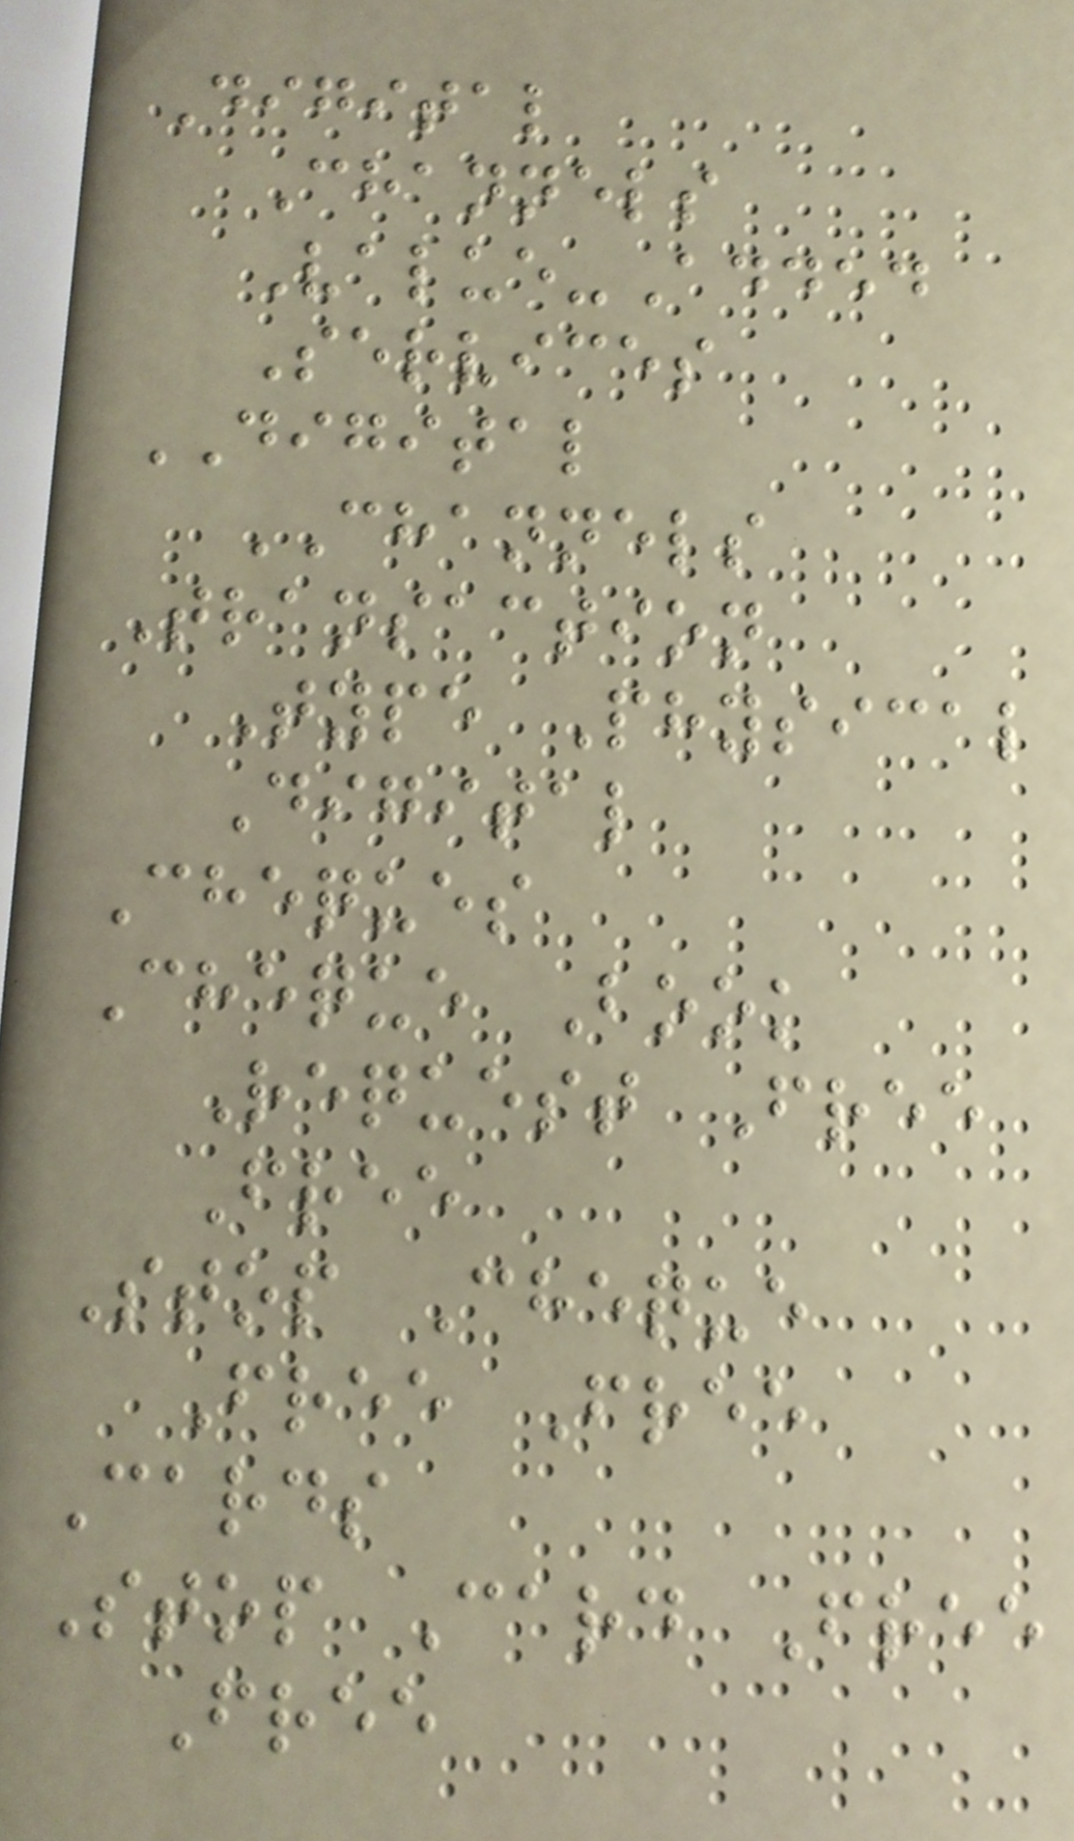Digital
Channels
Value-Added
Services
DIGITAL
CHANNELS
Transaction
Type Physical
Digital
Cheques
Cheque Book
Request Free
Free
Stop Cheque
Free Free
Cards
Stop Card Free
Free
